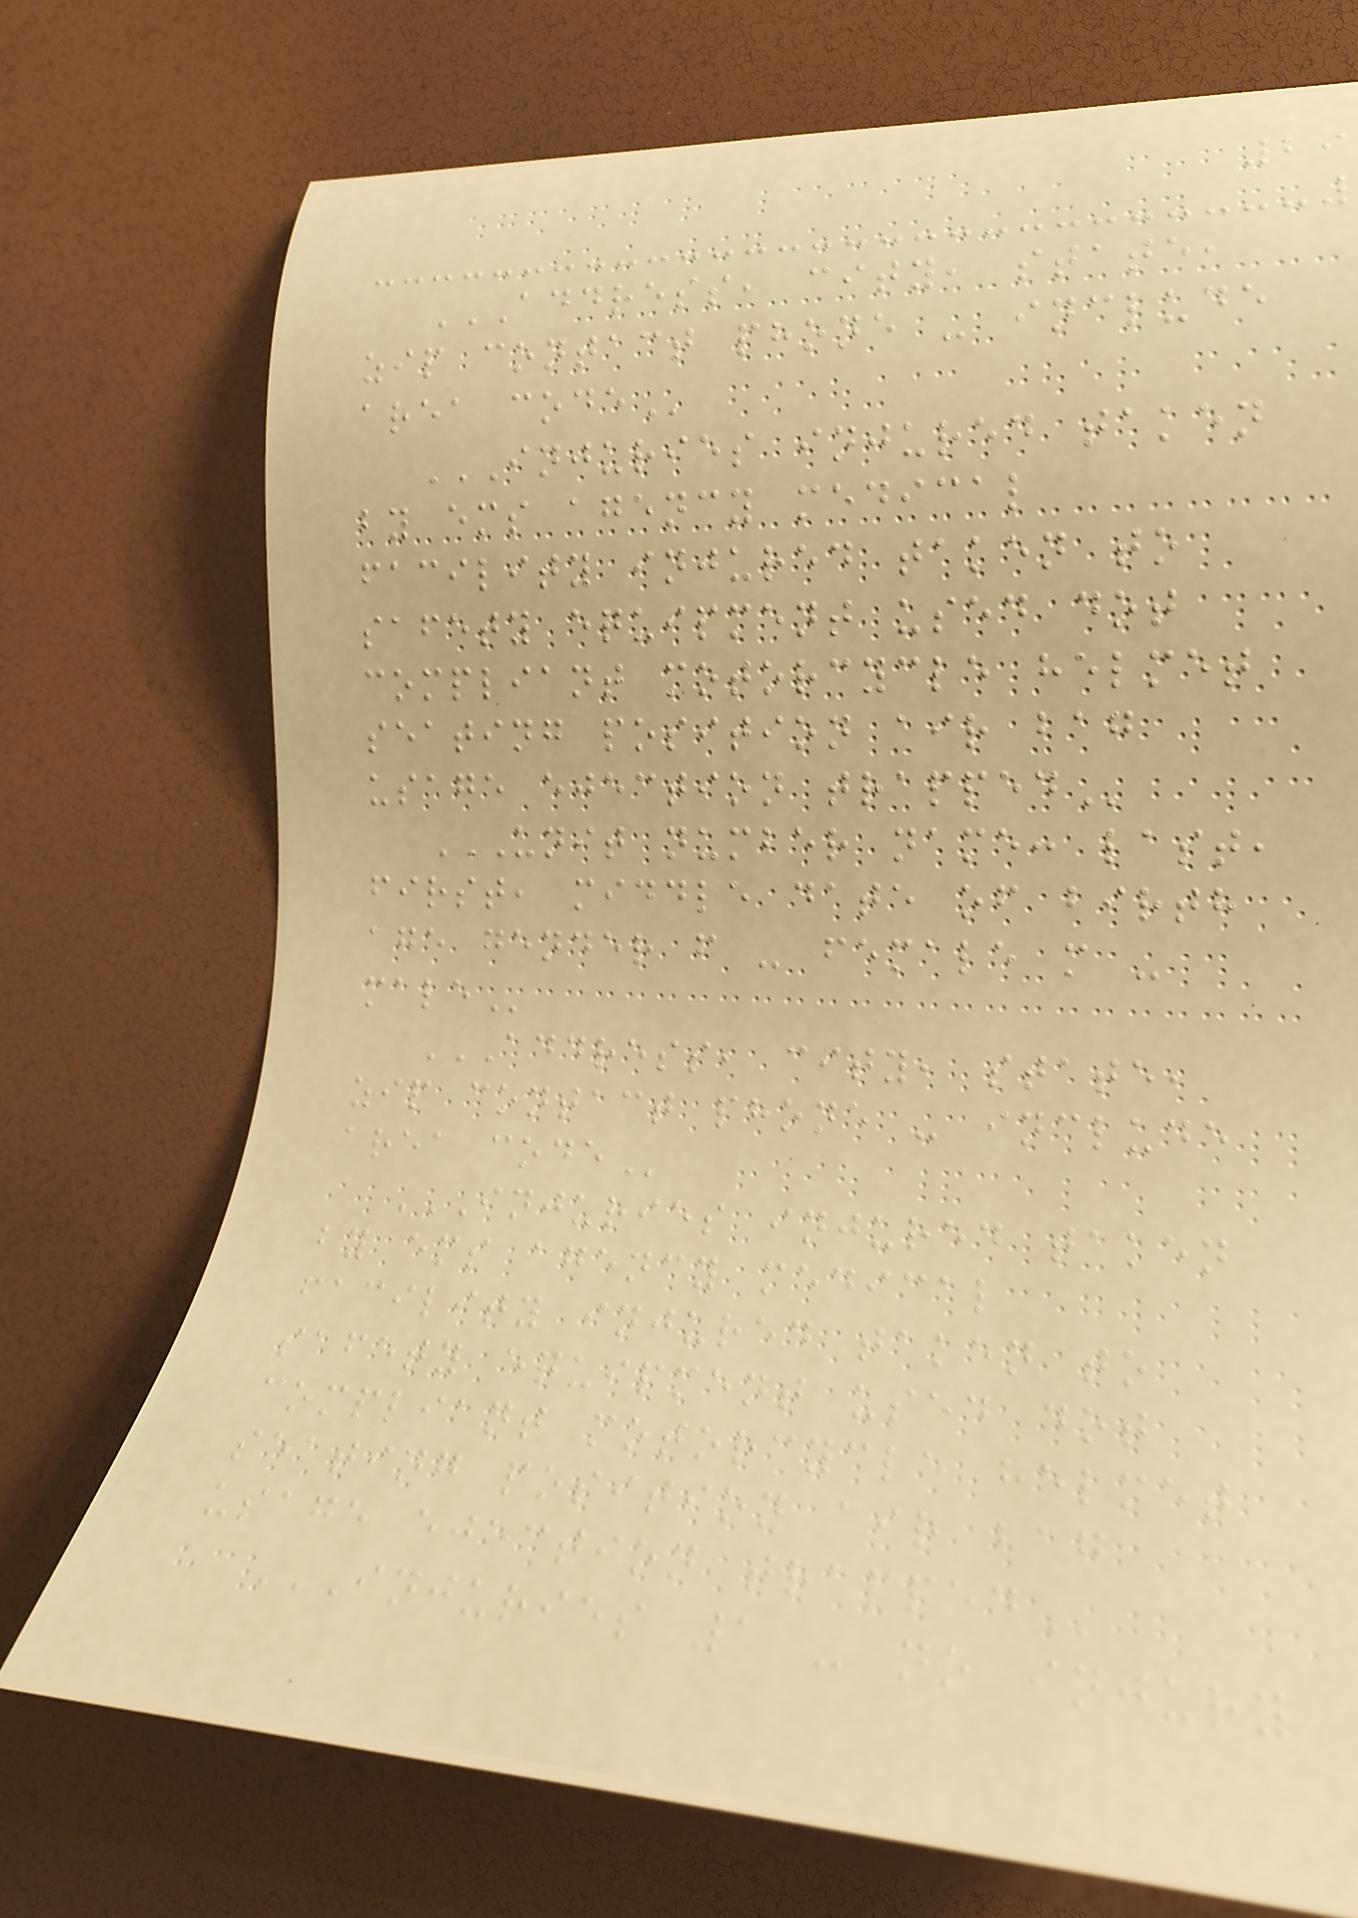29
ADDRESS, CITY, STATE,
ZIP CONTACT PHONE - INCLUDE
AREA CODE
INJURIES INJURED TAKEN
BY EMS AGENCY MEDICAL
FACILITY INJURED TAKEN TO
SAFETY EQUIPMENT USED DOT
COMPLIANT MOTORCYCLE HELMET
SEATING POSITION AIR BAG
USAGE EJECTION TRAPPED
UNIT NUMBER NAME: LAST,
FIRST, MIDDLE DATE OF BIRTH
AGE GENDER F - FEMALE M -
MALE
ADDRESS, CITY, STATE,
ZIP CONTACT PHONE - INCLUDE
AREA CODE
INJURIES INJURED TAKEN
BY EMS AGENCY MEDICAL
FACILITY INJURED TAKEN TO
SAFETY EQUIPMENT USED DOT
COMPLIANT MOTORCYCLE HELMET
SEATING POSITION AIR BAG
USAGE EJECTION TRAPPED
INJURIES 1 - NO INJURY
